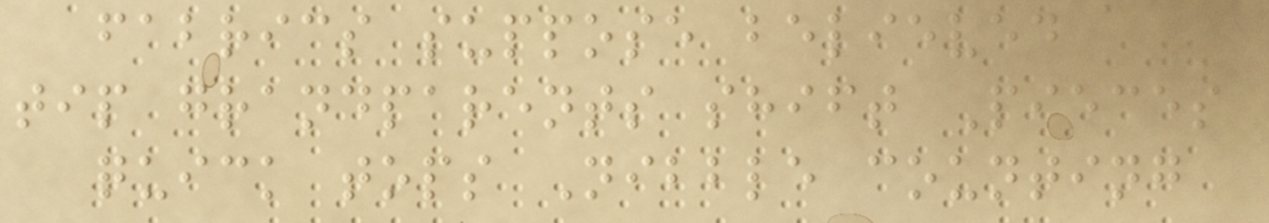fabrics suppose believed
tip grandparents shift Pieces
quick tops Nibble counting
